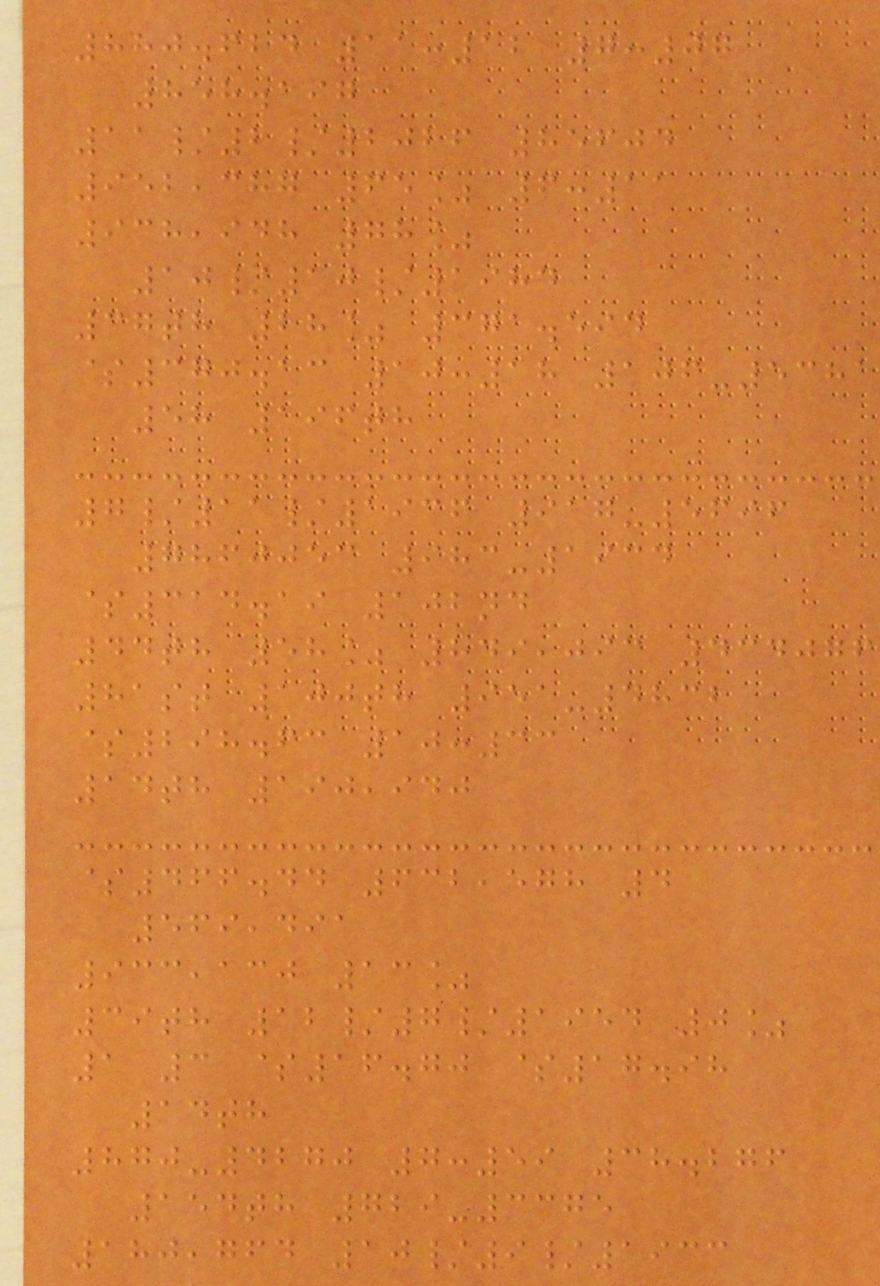880.624 11:12 7:07
858.197
11/2/2026 85604
952,387 65% 6:11
938,948 78%
10/10/1984
37th 28% 371.594
$370.13 10:18 106-5381
58 196th
7/11/1936 917-5696
7860053 983-1934
$314.19 102nd
44th 58% 849,093 434076
81st 100th 951-4832
$298.63 10:33
14th 190,940
$466.44 632,578 4
569,491
933,130 13%
39th 12/7/1954 0%
1 3 $16.70 $17.98
14th
870-4270 7:59 38.276
154th 729-3375
180,764 10/9/1933
